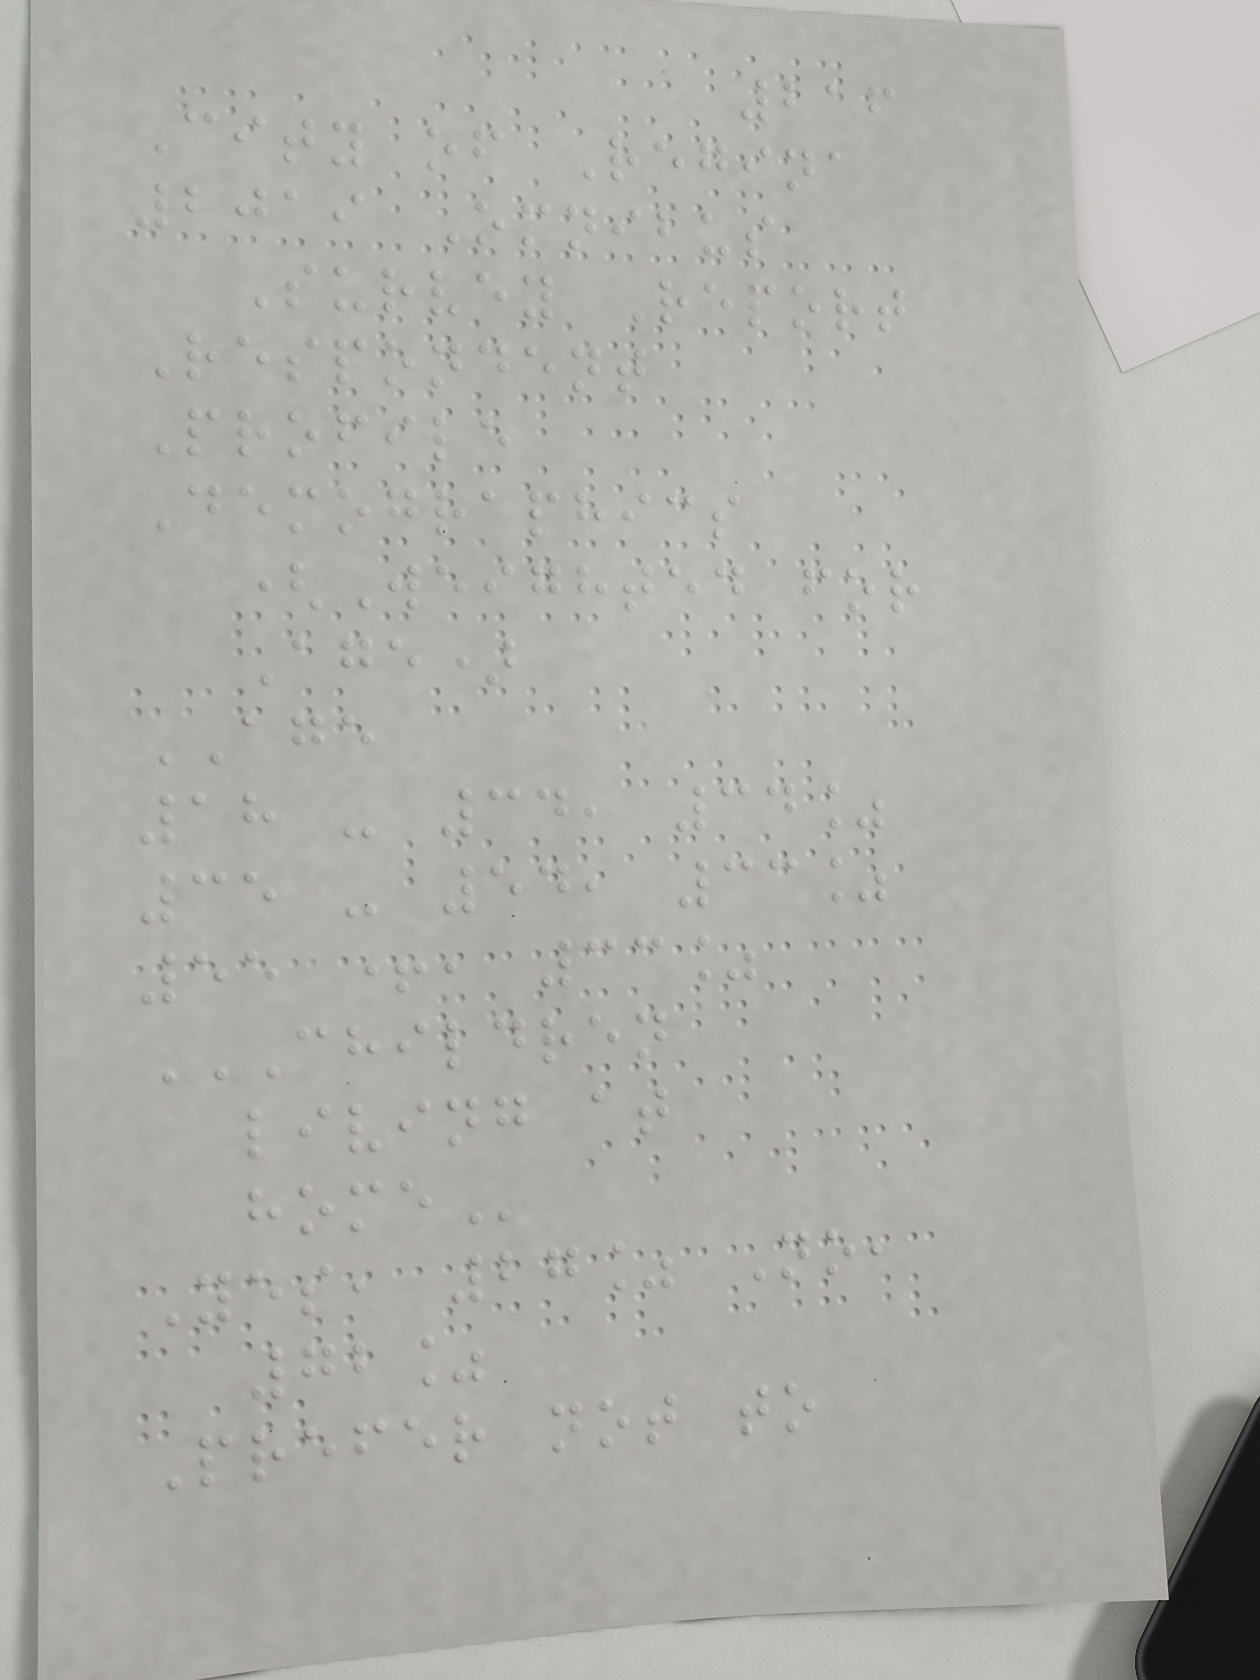216
City of Regina
2019 Omnibus
Survey Report
Respondent
Profile
Demographics
(Weighted for
Age)
AGE
18 - 34, 34%
35 - 54, 33%
55 +, 33%
CHILDREN
LIVING AT
HOME
Yes, 27% No,
72%
Prefer not to
